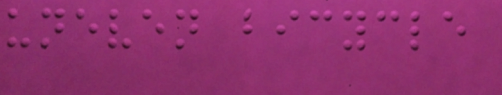uneven bicycle
